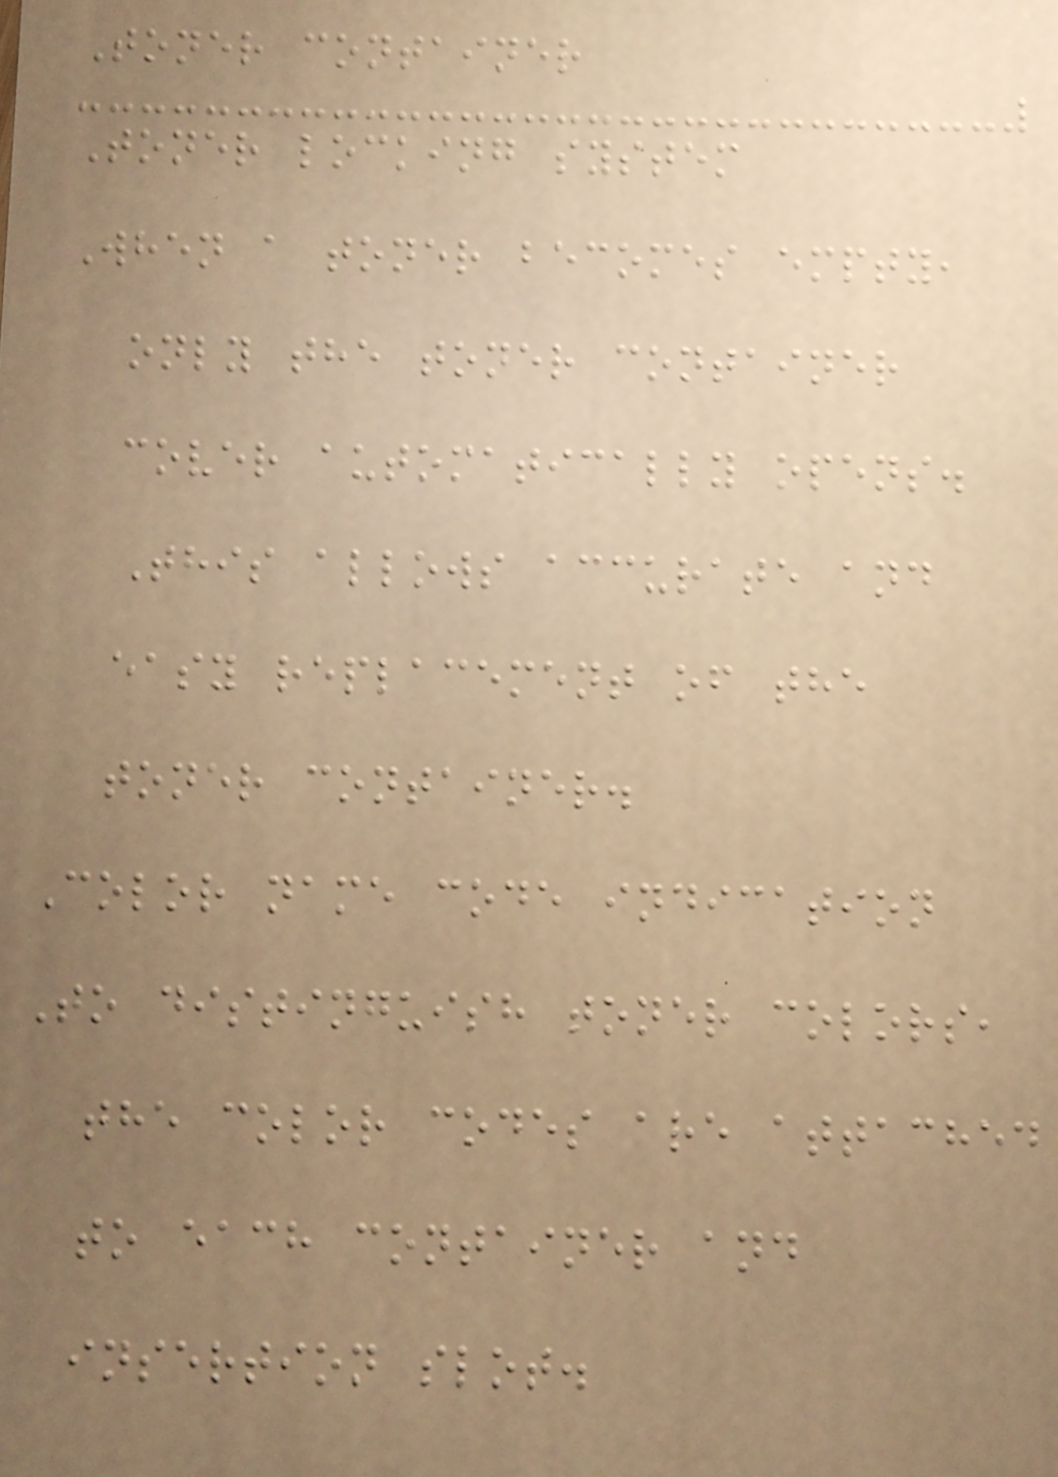Toner container
Toner locking system
When a toner becomes empty,
only the toner container
cover automatically opens.
This allows accurate and
easy replacement of the
toner container.
Color name code indication
To distinguish toner colors,
the color codes are attached
to each container and
insertion slot.
